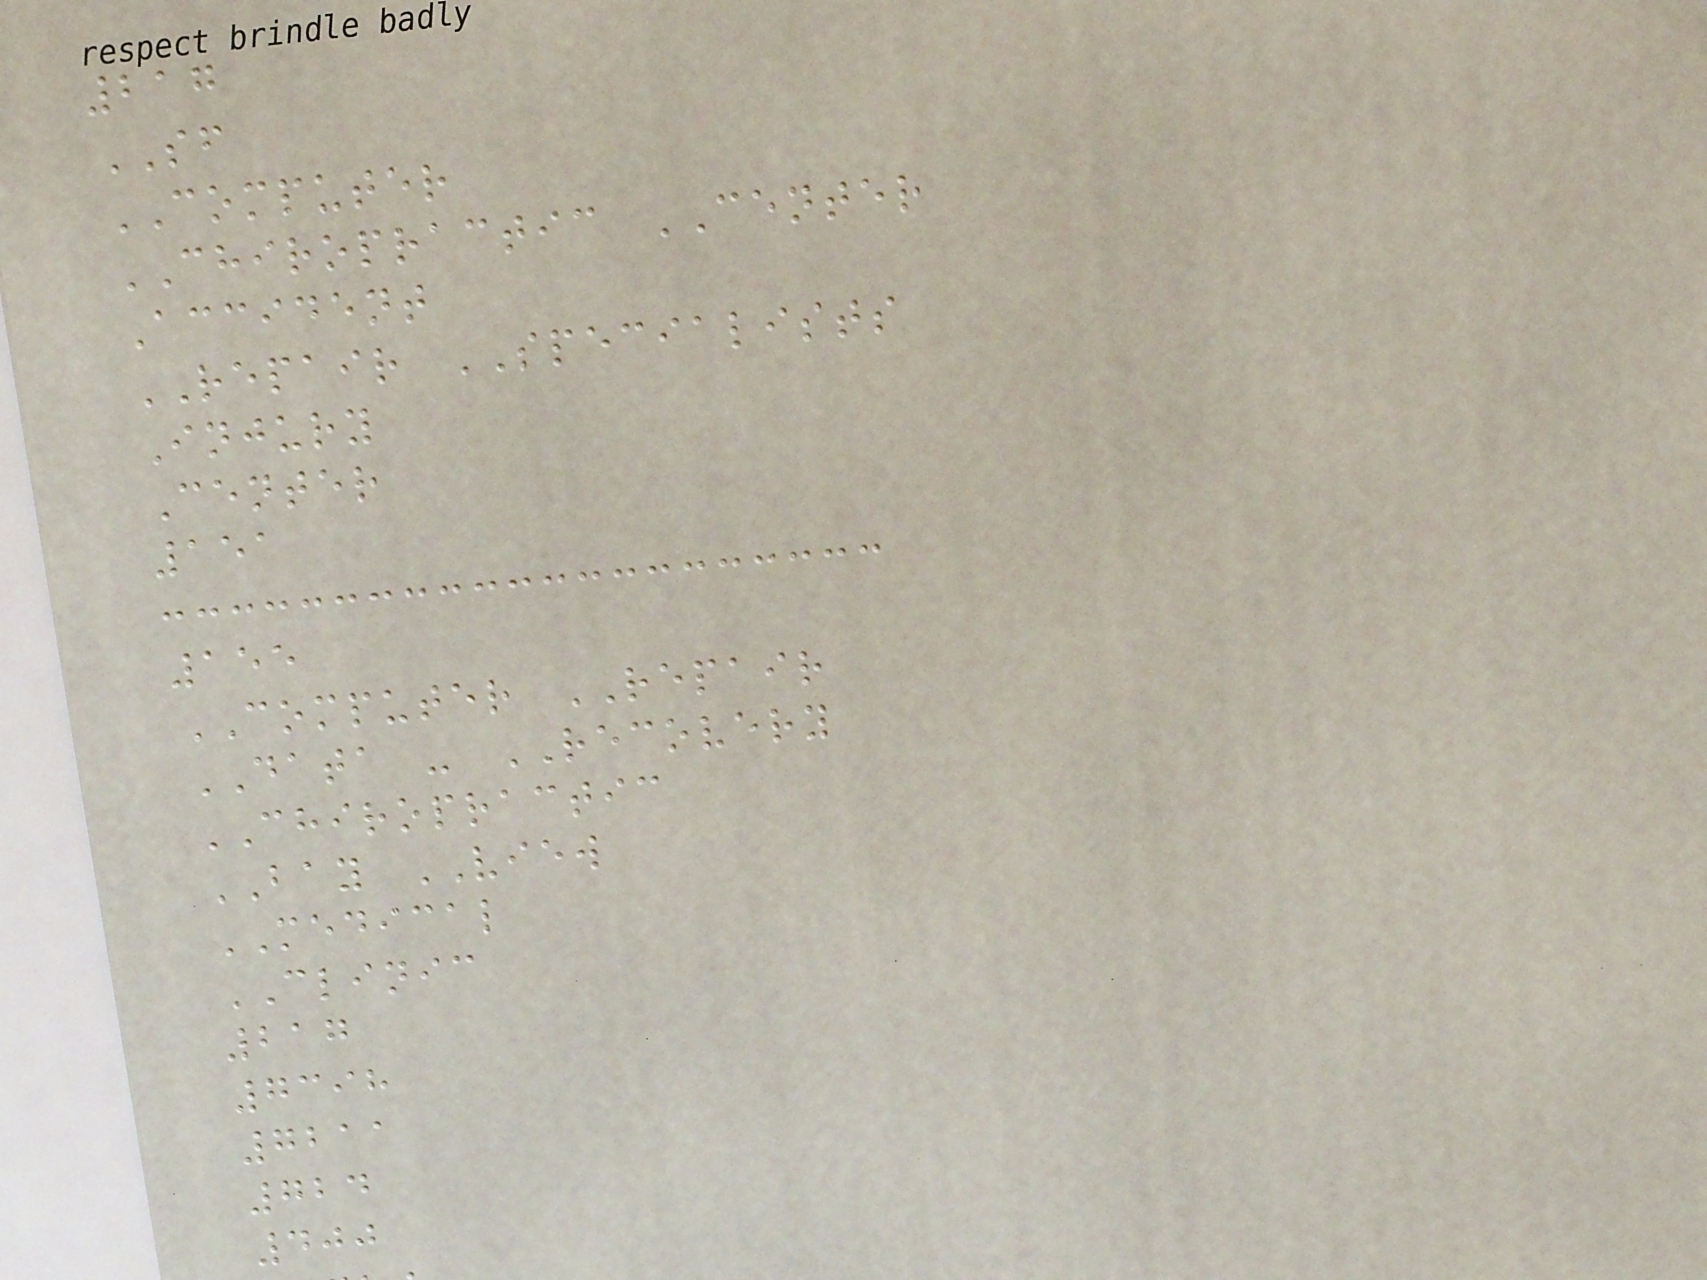217
SF
COMPUTER
CHIROPRACTIC CENTER
Accident
REPAIR SPECIALISTS
Injury
Center
151
155
COMPUTER REPAIR
DATA - RECOVERY
CHIROPRACTIC
BAY VIEW
MEDICAL
CLINIC
217
7398
7211
724
400
